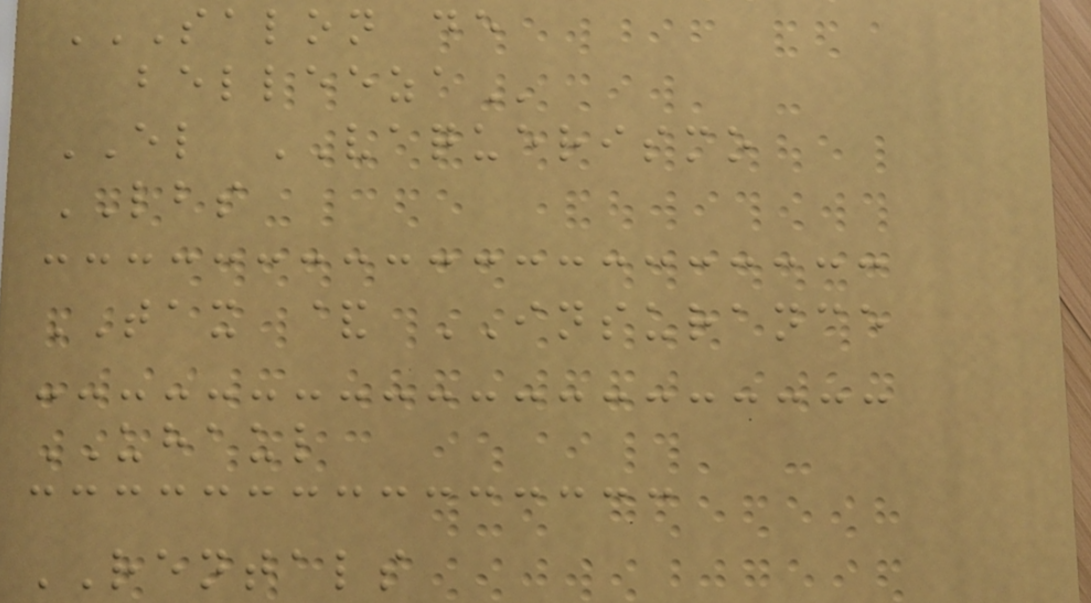SALON DE
BELLEEZA
EL VAQUERISMO
LBS
TAX & INSURANCE
UHAUL
RENTALS
